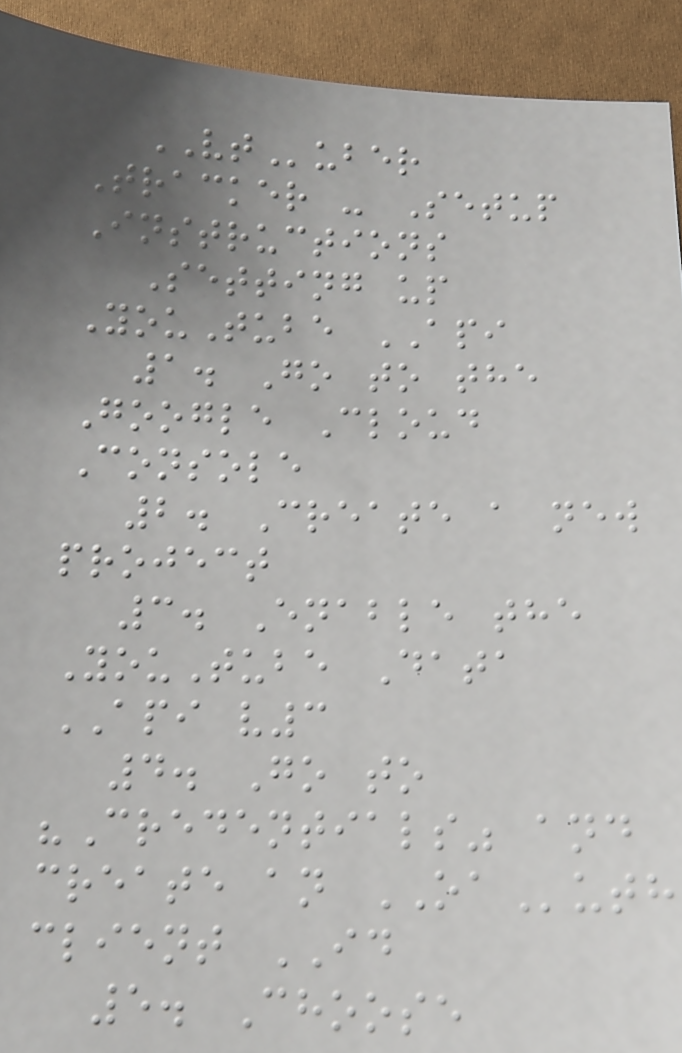VTuber
Tracker - Setup
Instructions
Setting up
YouTube API
1. Go to the
Google Cloud
Console
2. Create a new
project
3. Enable the
YouTube Data
API v3
4. Go to
"Credentials" and
create an OAuth
client ID
5. Choose
